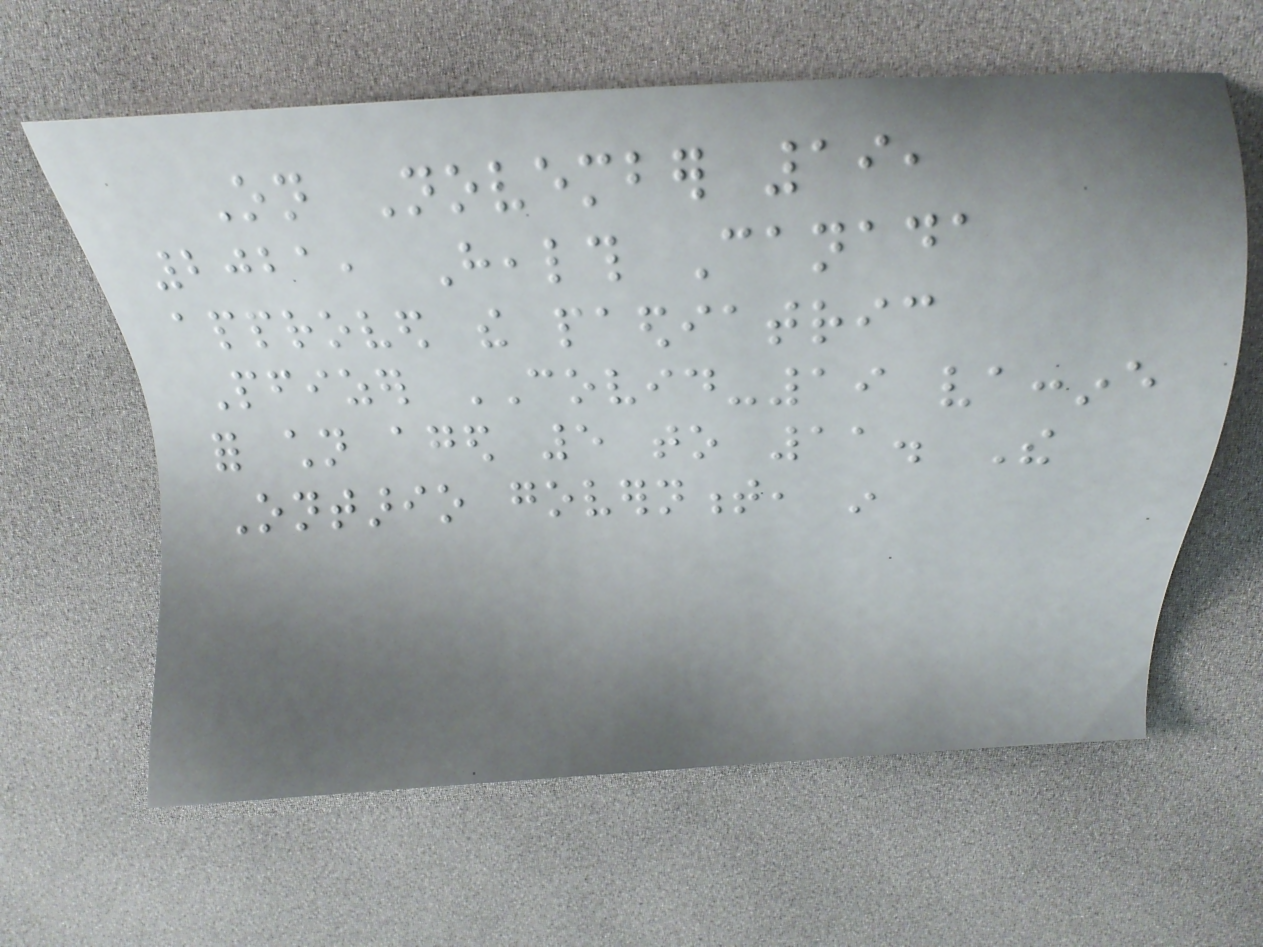On November 19,
2021, Health Canada
approved the paediatric
Pfizer COVID-19 vaccine
for children aged 5 to 11. The
Ontario government, in
